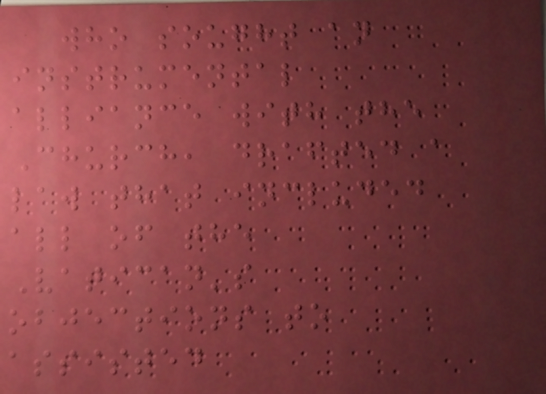who sought an
instrumental
alliance with the
Church, drafted a
law that included
all of the
Vatican's
objections to
assisted
